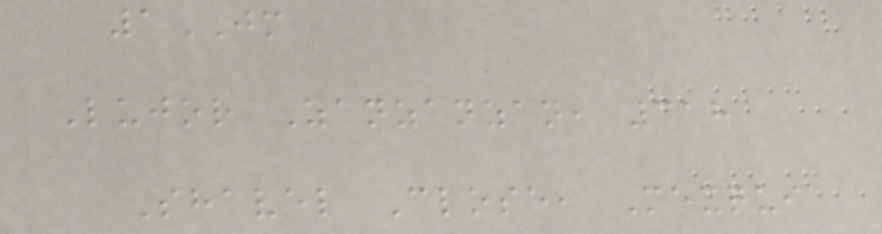1JM
Lujor Zanzanzan, 318
Shavel Close, Mexqui
